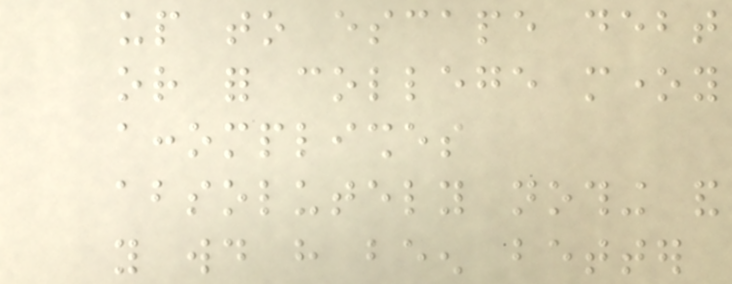up to escape debt
or for college money
accomplishes
absolutely nothing and
you would have been better
